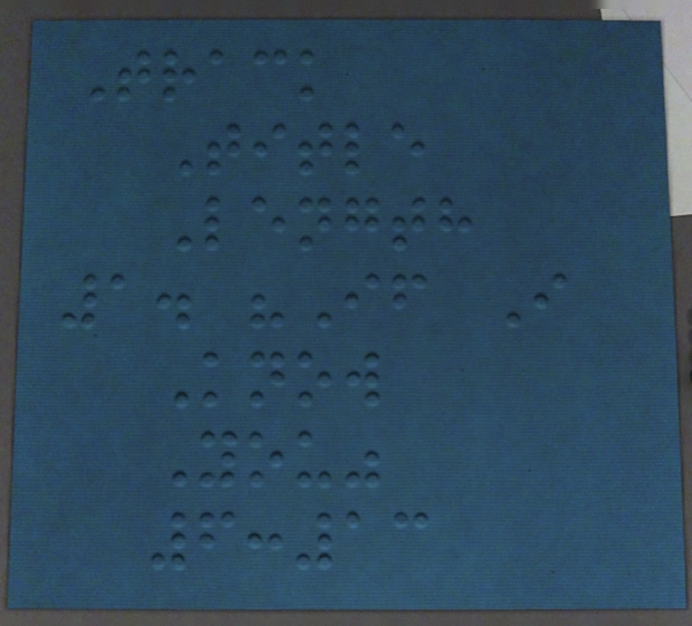Track
Title
Length
1. "If I
Know
You"
6:13
